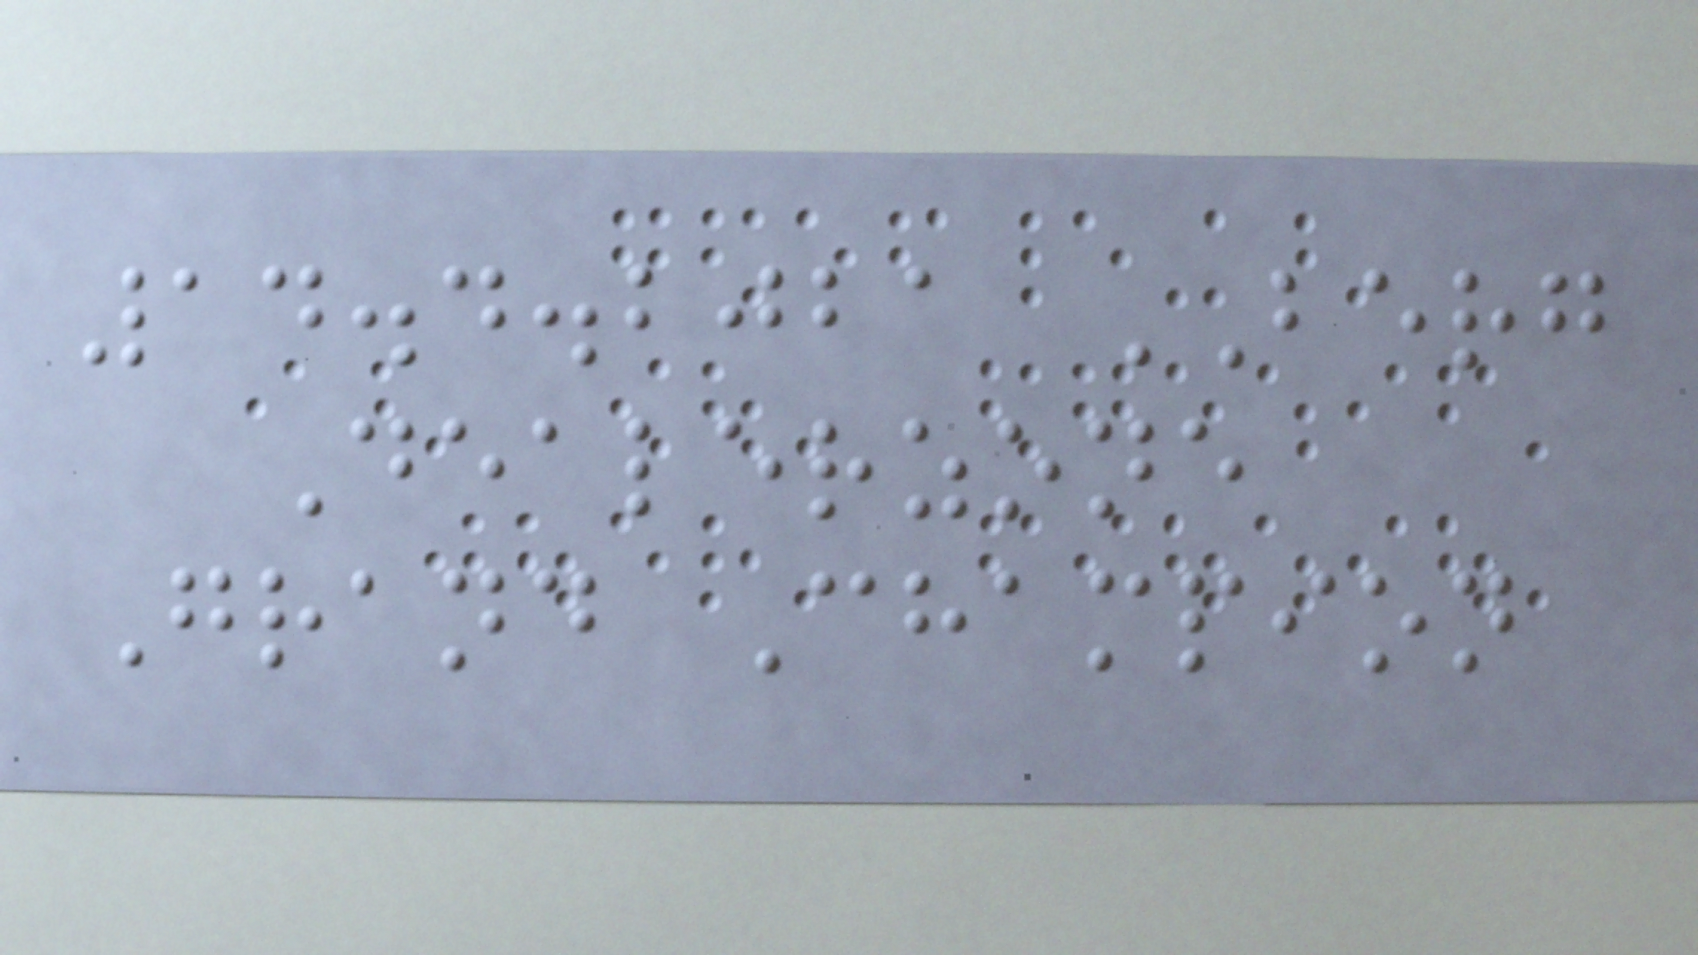14.4.2021 BERG
Dealerzone
Grand Champion
